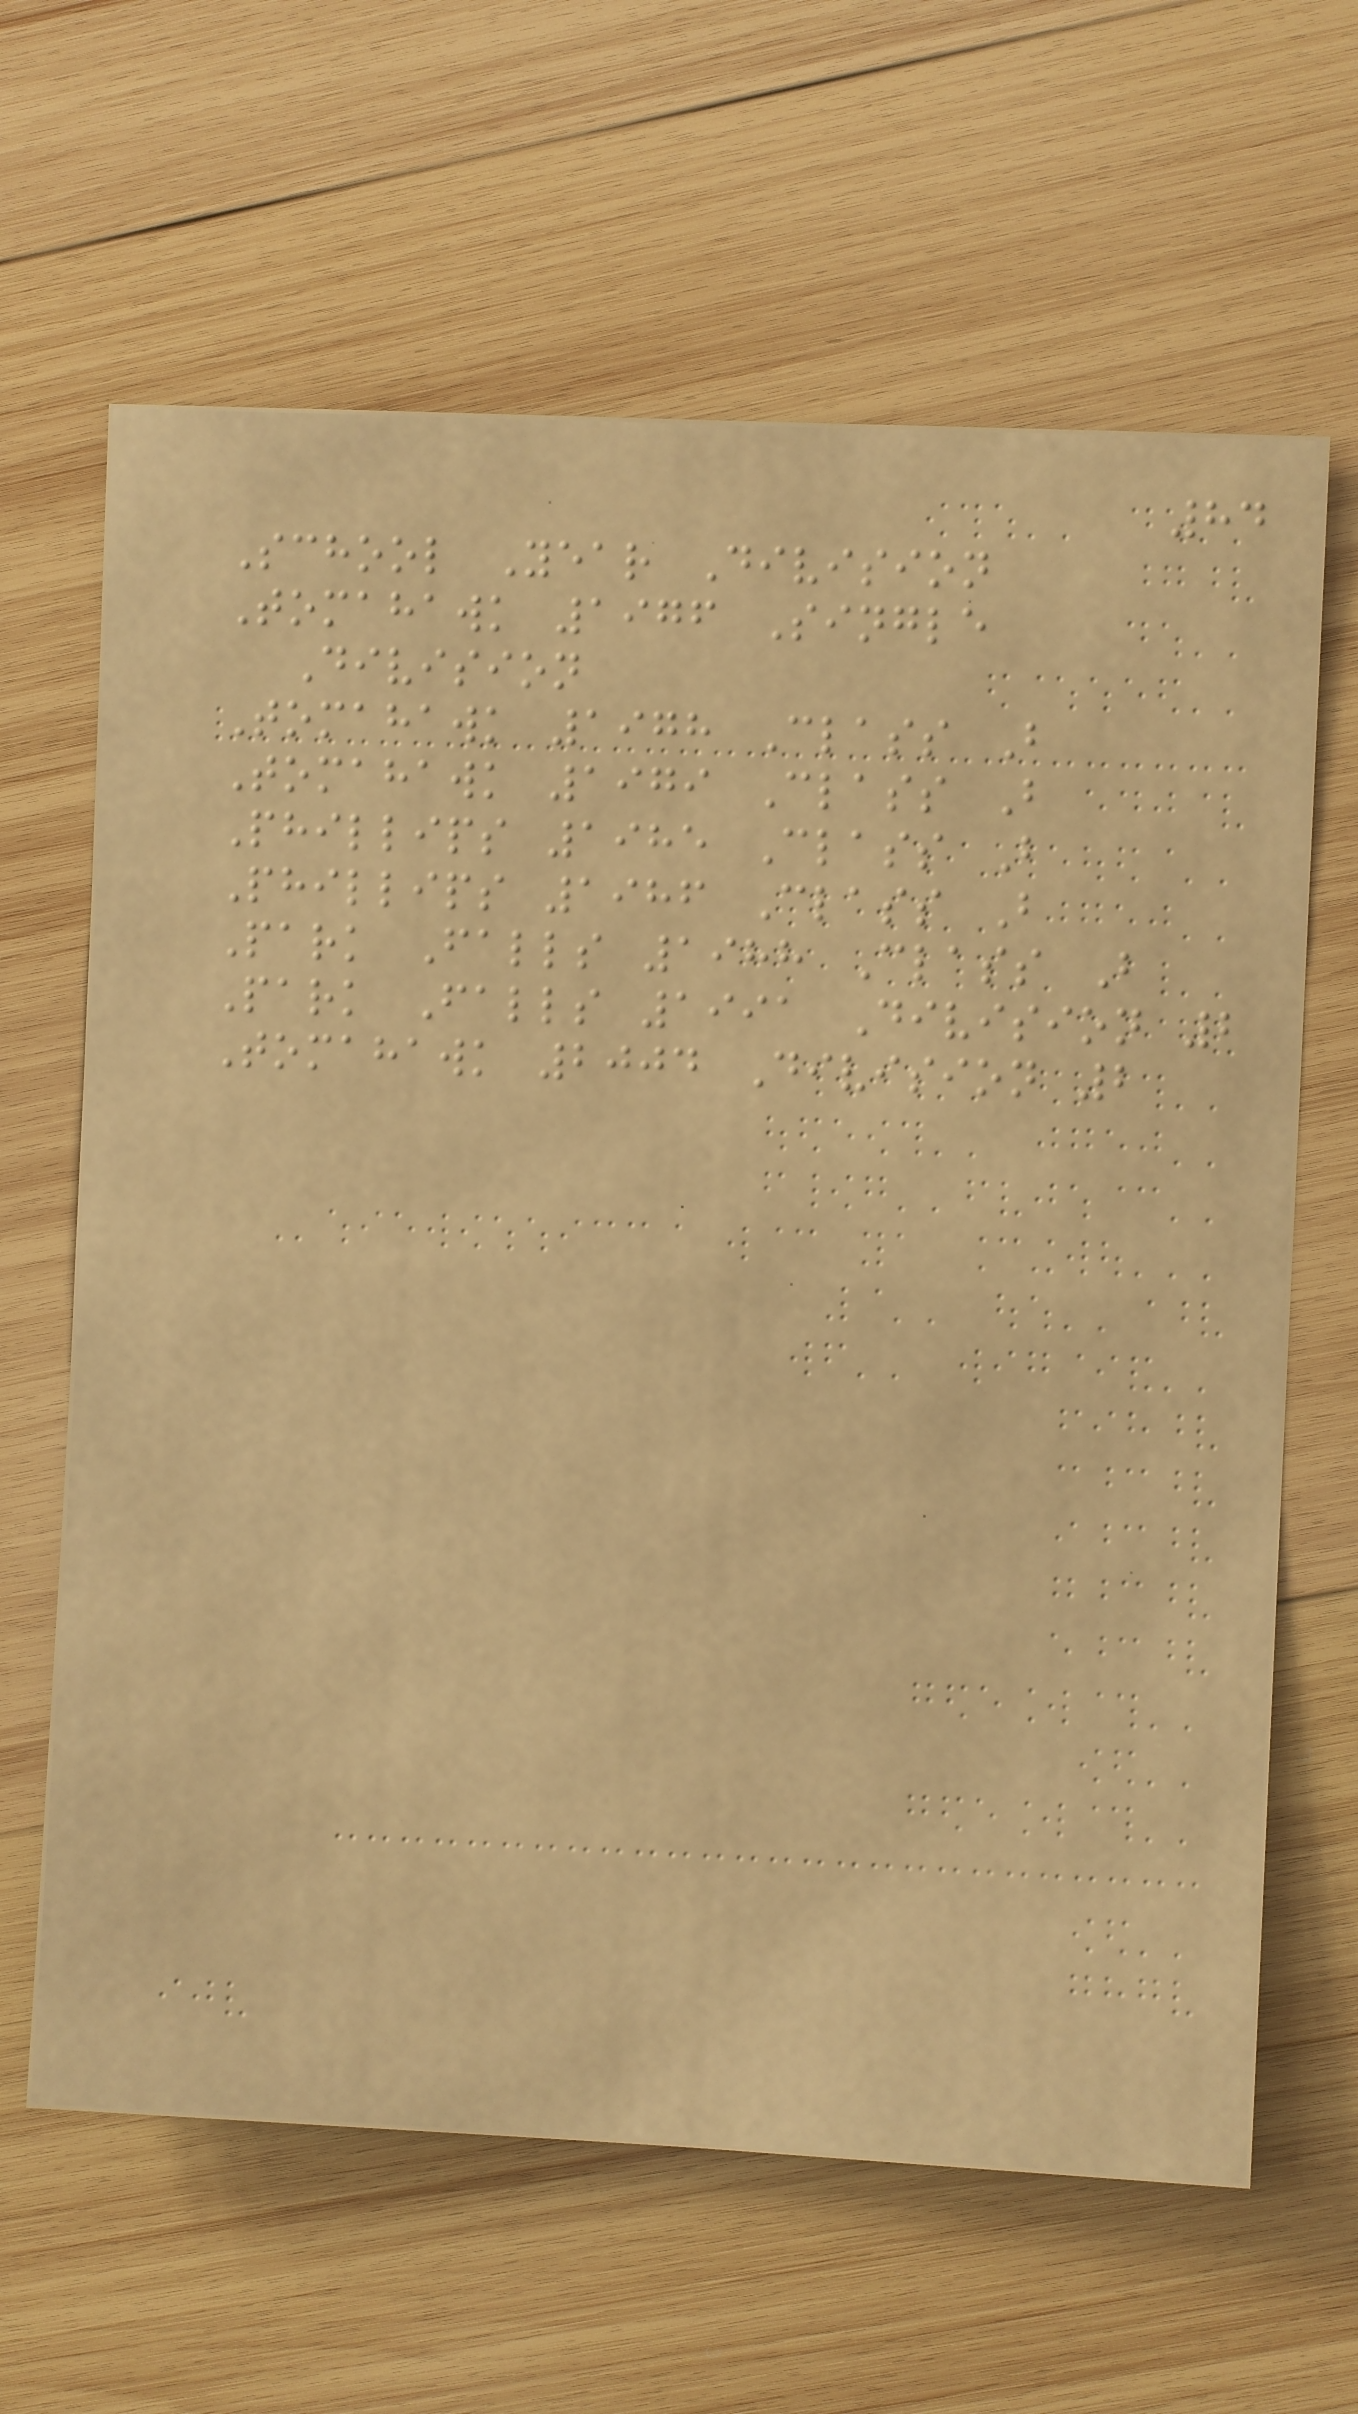84
School Year Division
Tomahawk 1976 Single
Division
Tomahawk 1978 Class B
Tomahawk 1979 Class B
Phillips 1985 Class B
Phillips 1986 Class B
Park Falls 1988 Class B
Park Falls 1991 Division 2
Tomahawk 2004 Division 2
